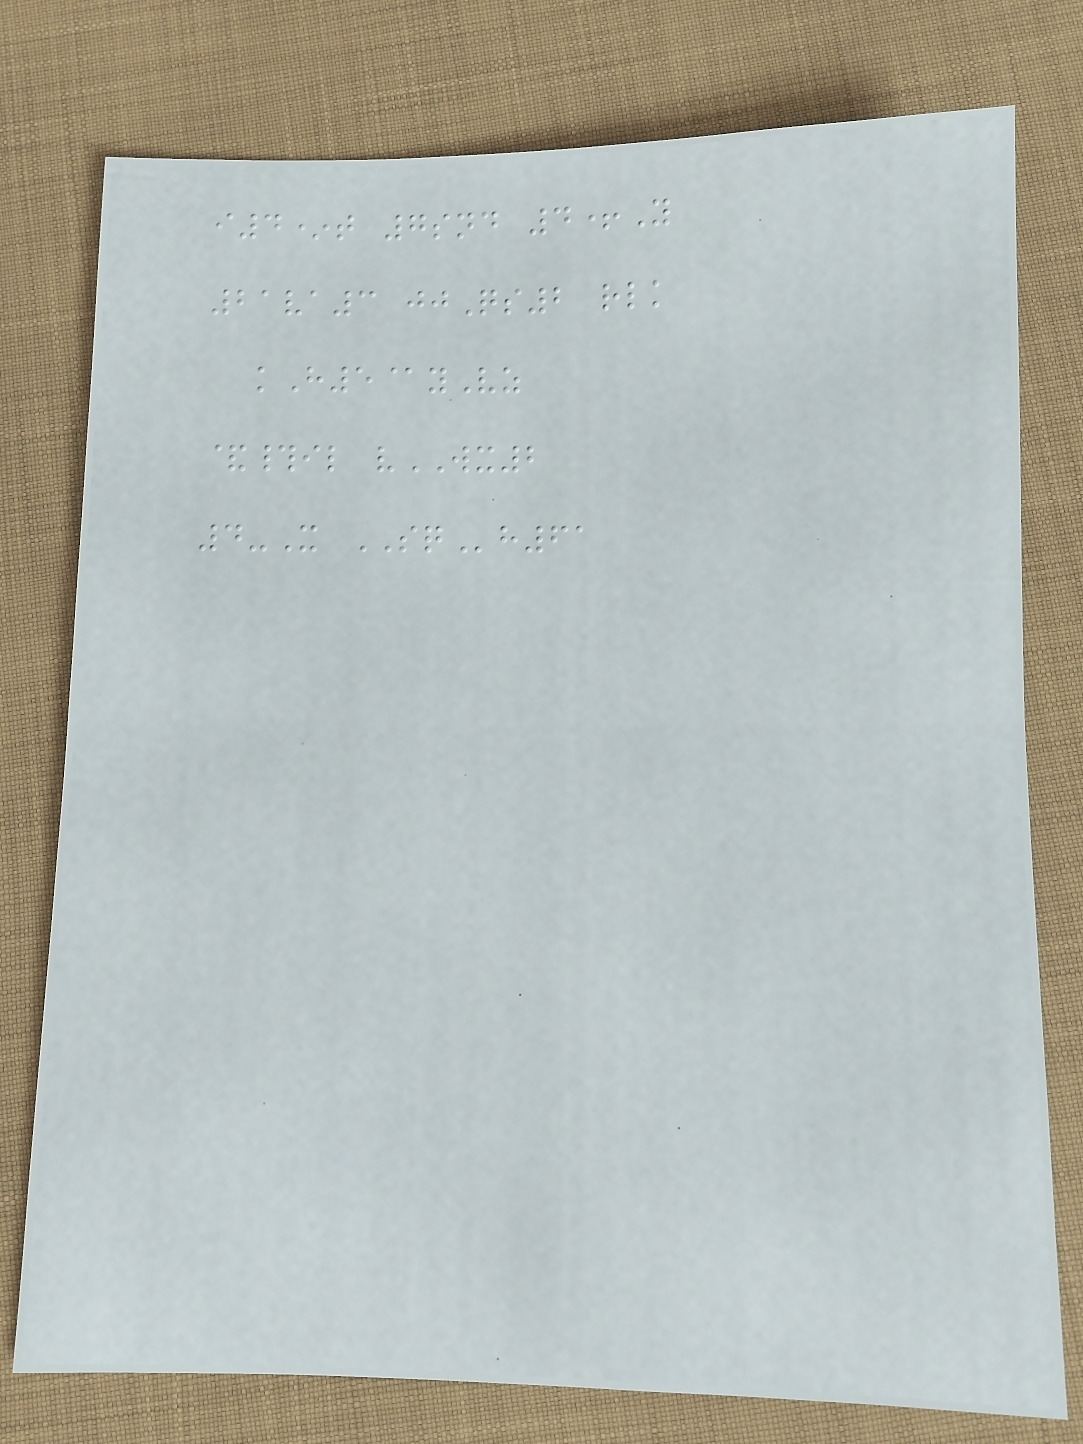i4*t 7snd 4+Y
21va3 jjQs2 rlk
kH5@yVz
&#il vWX2
4-X SQh61
